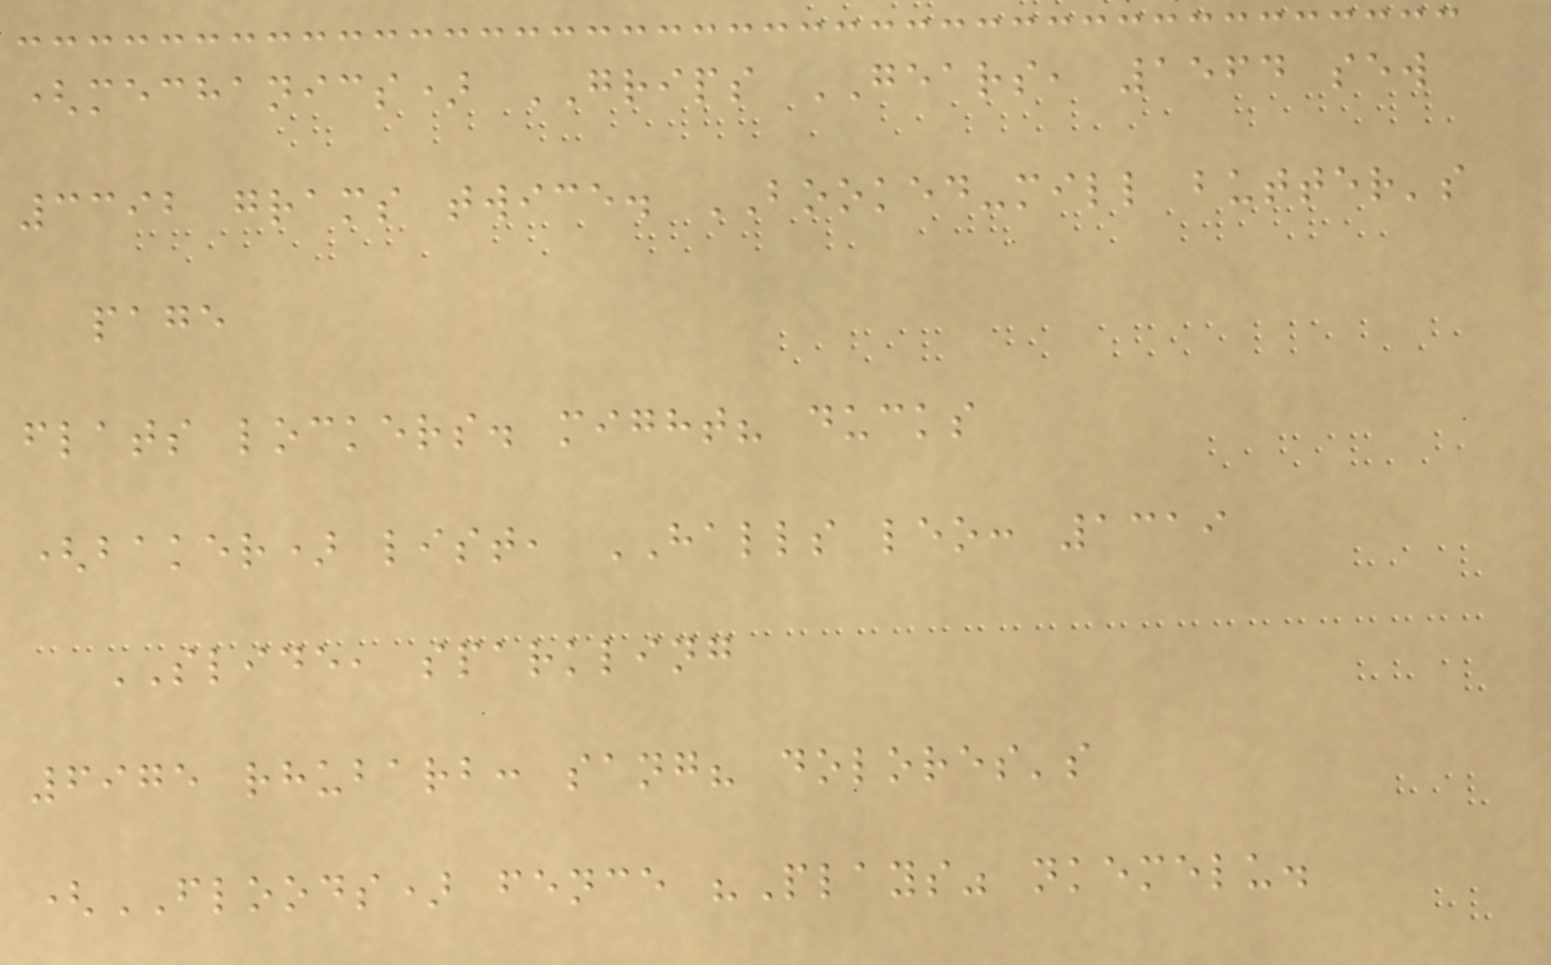(mechanics) GRIPS GEARS, 1564 sew
3392 grams twice. BOOKED-mill butter's
page
flats lockers. might? ducks
(baker) list, HALLS leo: 1319
SLIDE, sparkling
6975 rhubarb: sang? dolores's
(FLOODS) fence "Plays" nkemelu.
